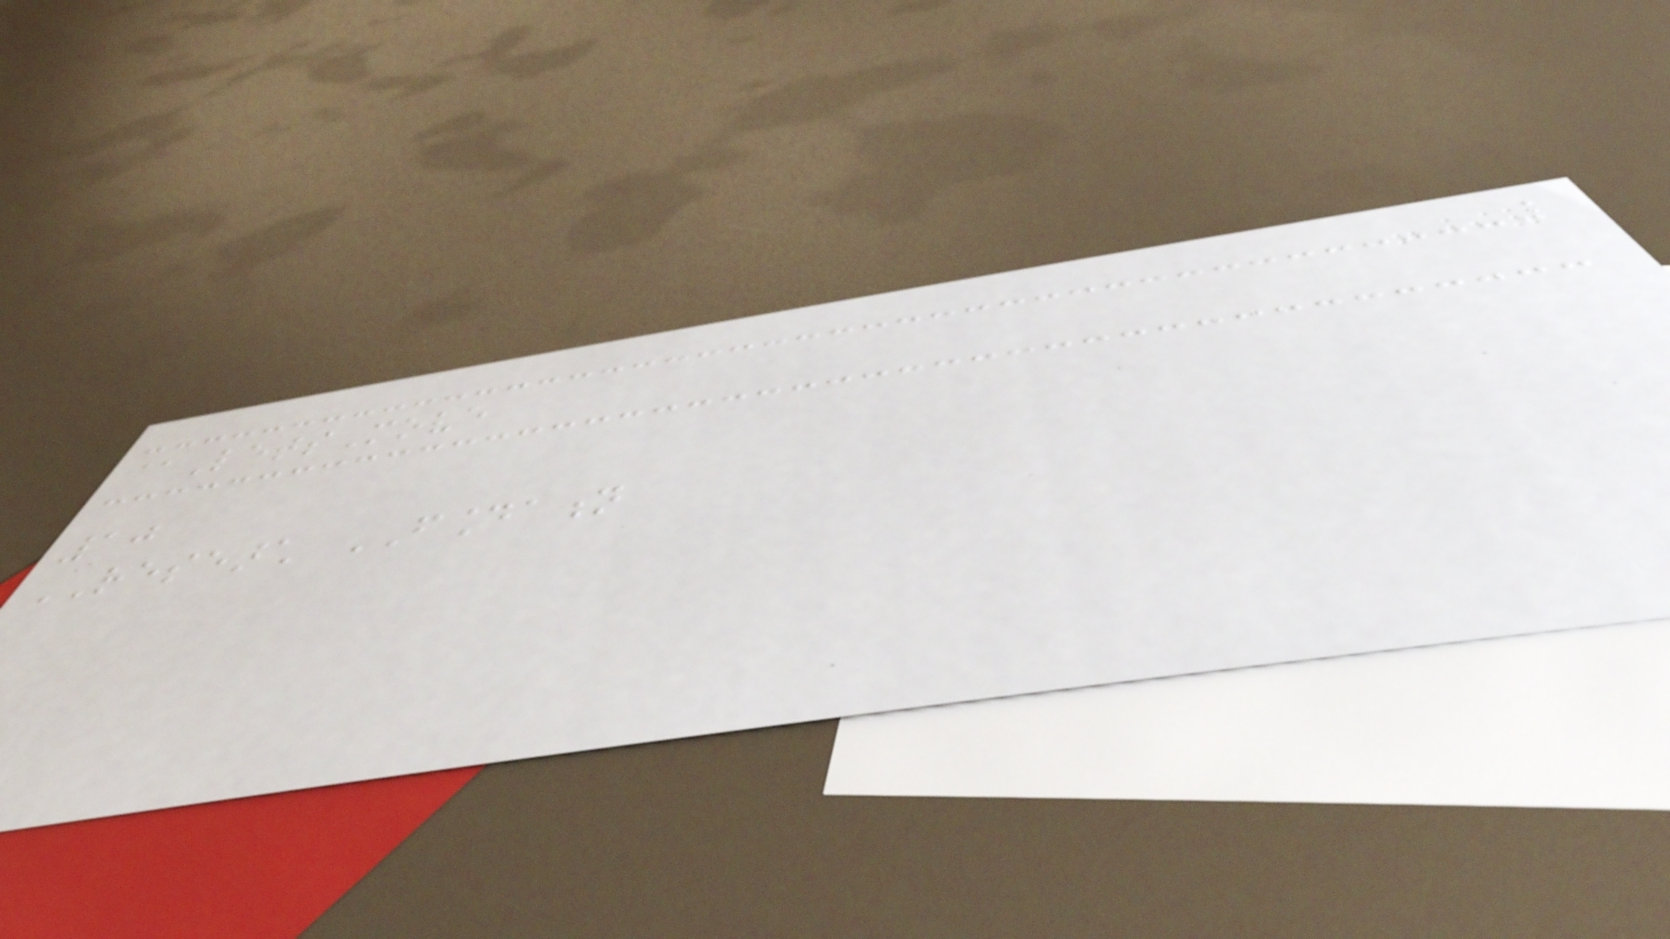@LetsMove
10
RESEARCH FOUNDATION
